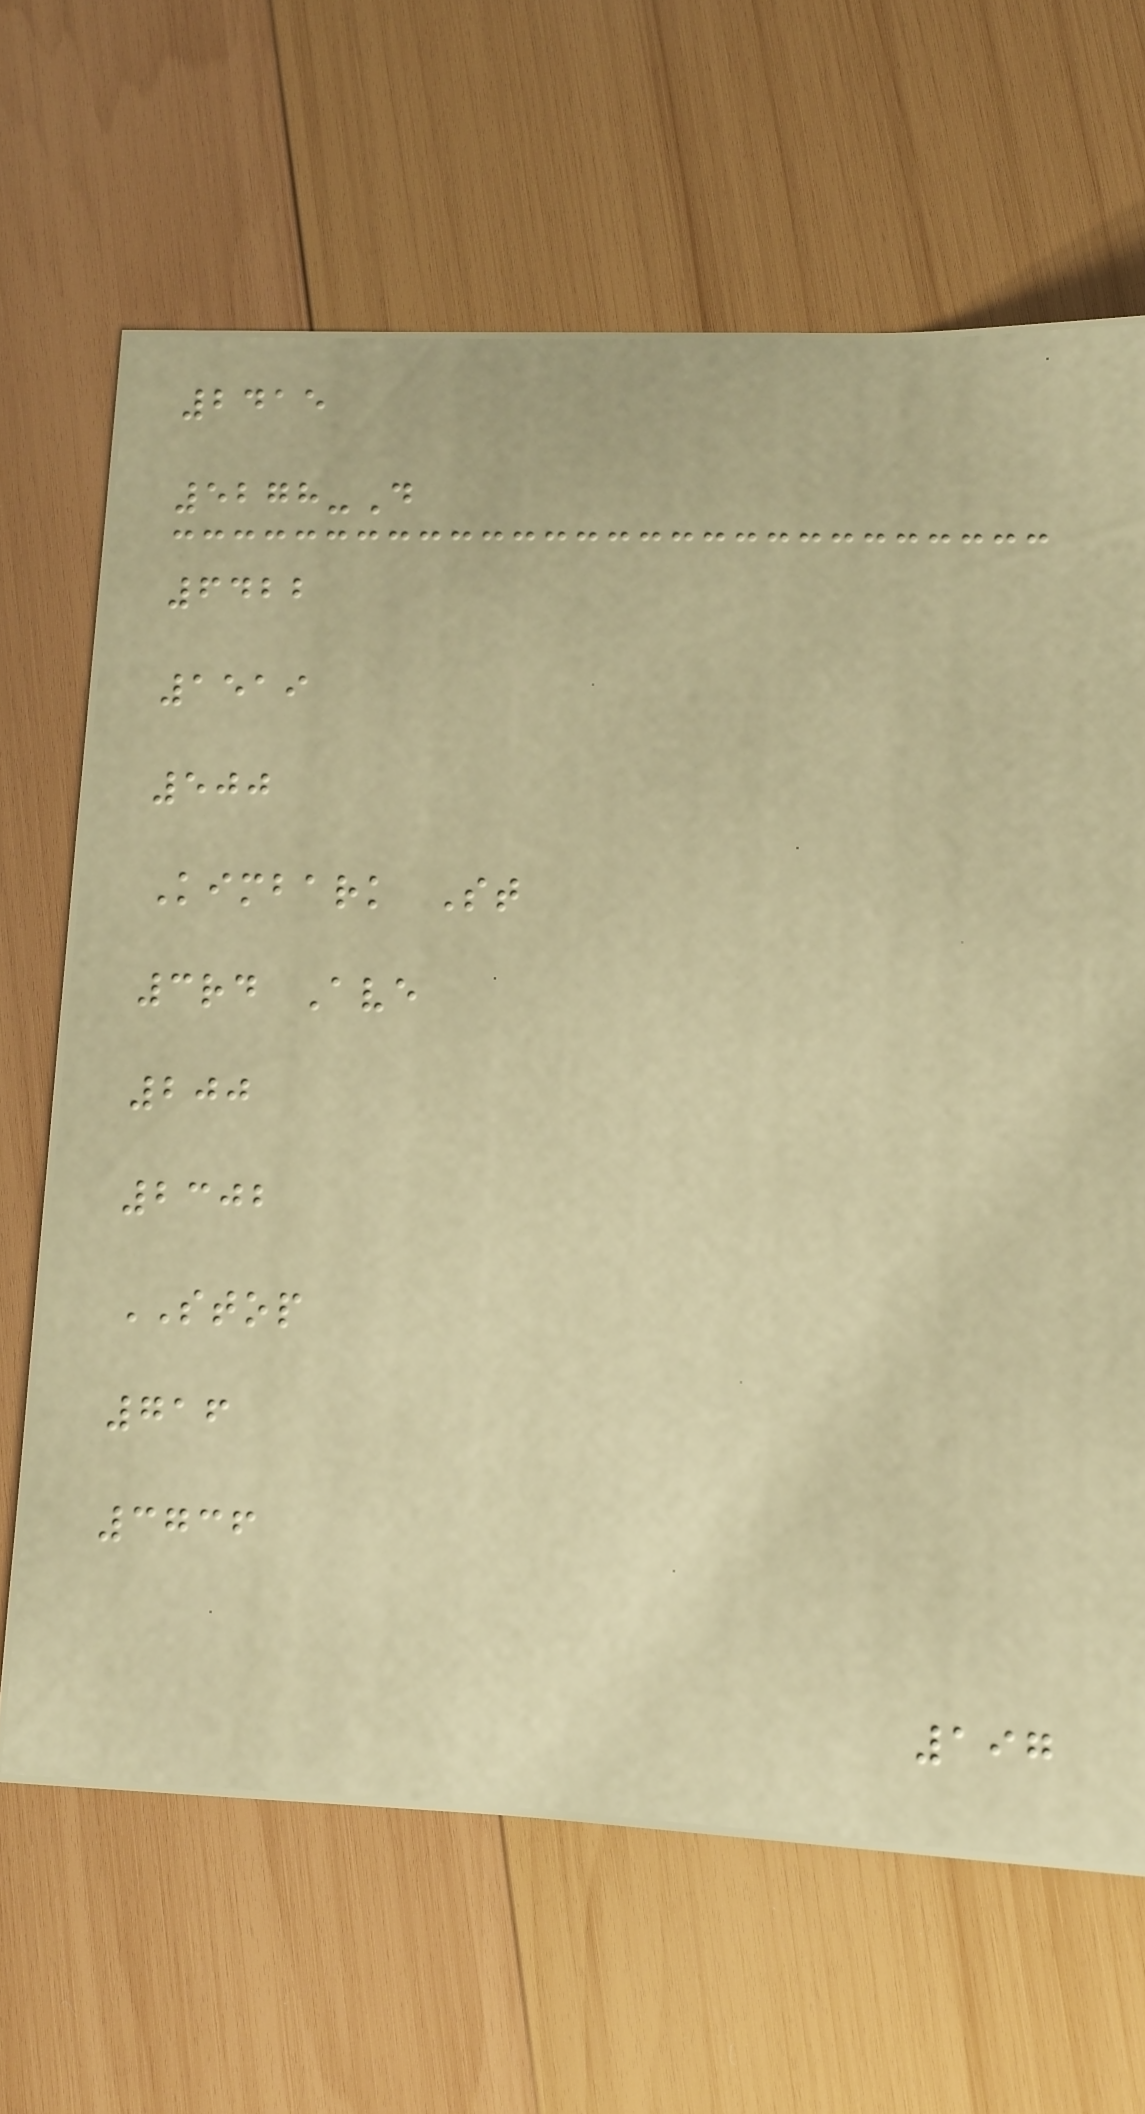2415
5278-D
6422
1519
500
Kimbark St
3rd Ave
200
2302
STOP
716
3736
197
